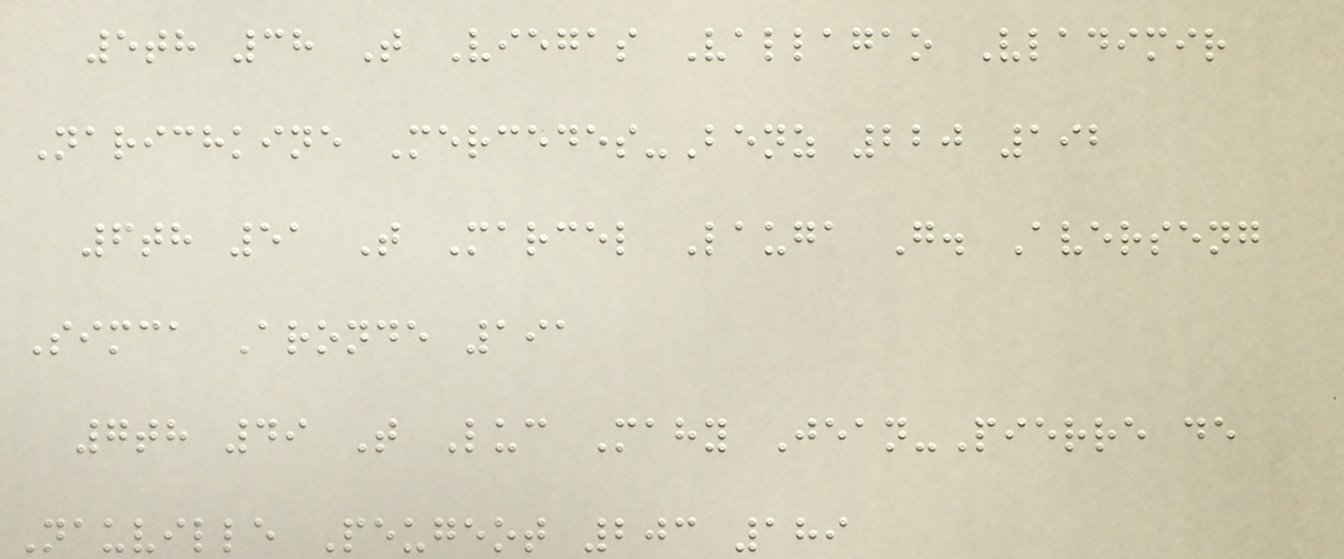5th 38 T Viegas Vallagao Vladimir
Narichkine Mercedes-Benz 220 192
6th 51 T Marcel Lauga G. Averseng
Simca Aronde 191
7th 49 T Luc Mahy Jean-Pierre de
Nauville Peugeot 203 189
